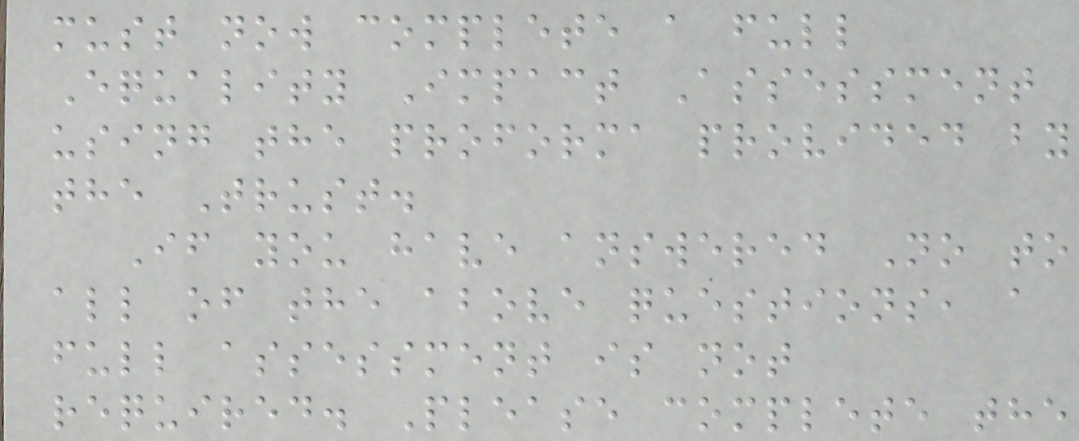must now complete a full
Equality Impact Assessment
using the proforma provided by
the Trust.
If you have answered No to
all of the above questions, a
full assessment is not
required. Please complete the
